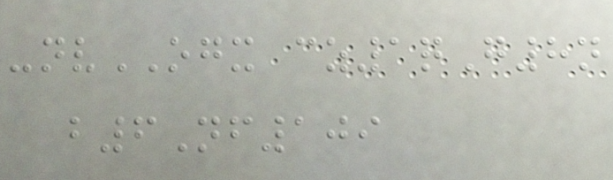-nvOGX cz1qG8n
b6Nf109
